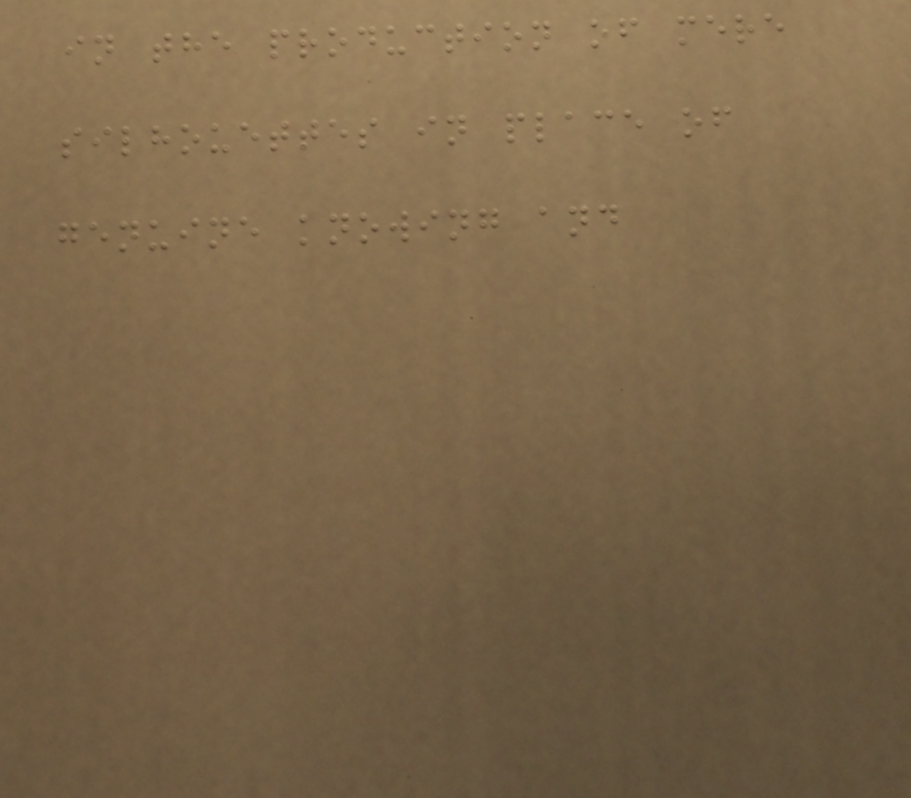in the production of mere
silhouettes in place of
genuine knowing and
